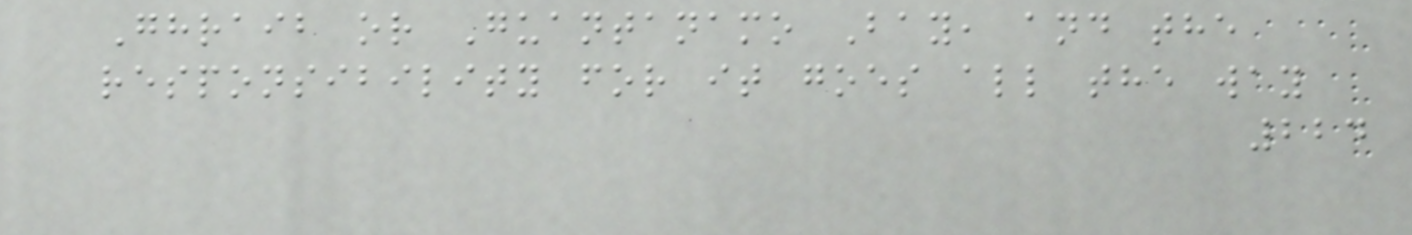Ghraib or Guantanamo Bay, and the
responsibility for it goes all the way
224
